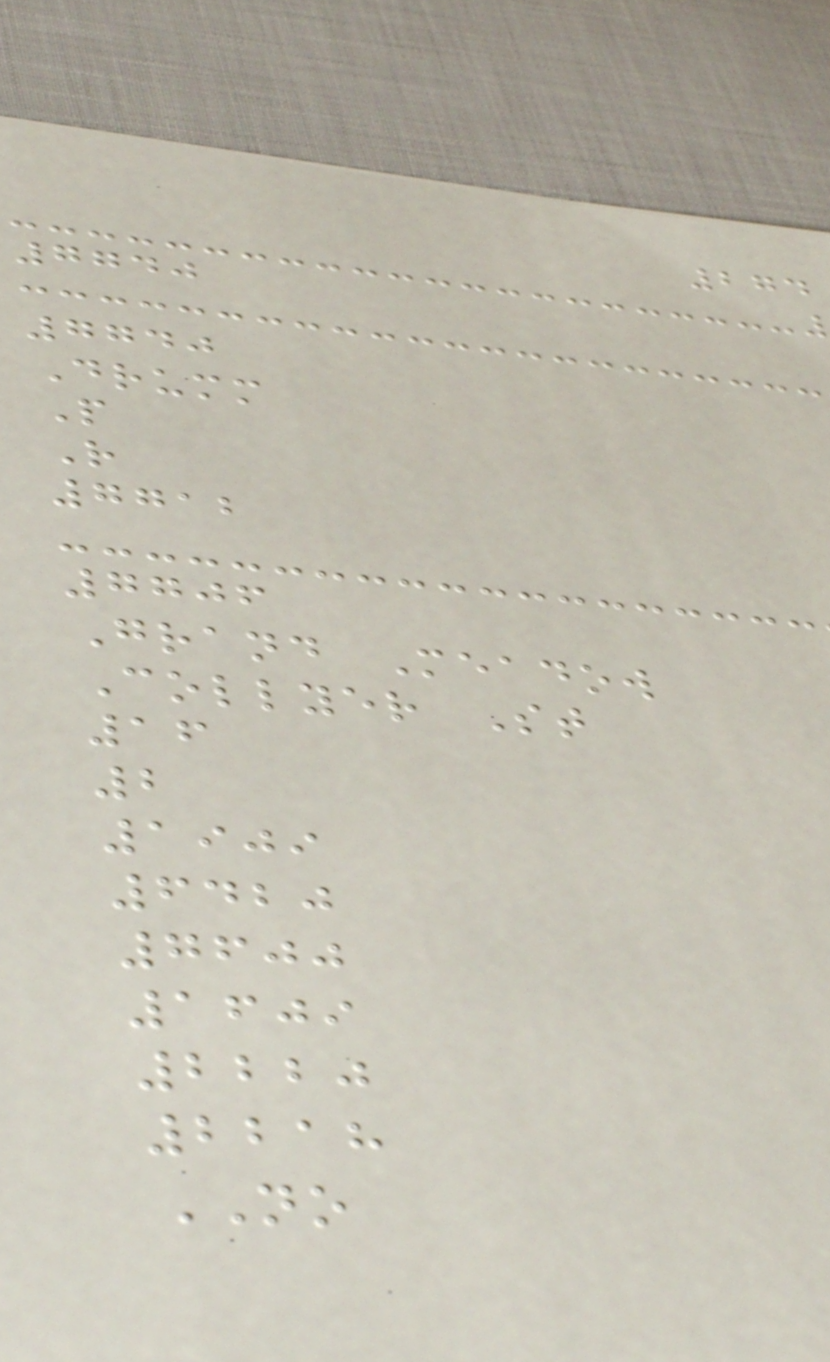274
7740
7740
Drumm
P
R
7712
7706
Grand Meadow
Collyer St
16
2
1909
6420
7600
1609
2220
2218
NO
